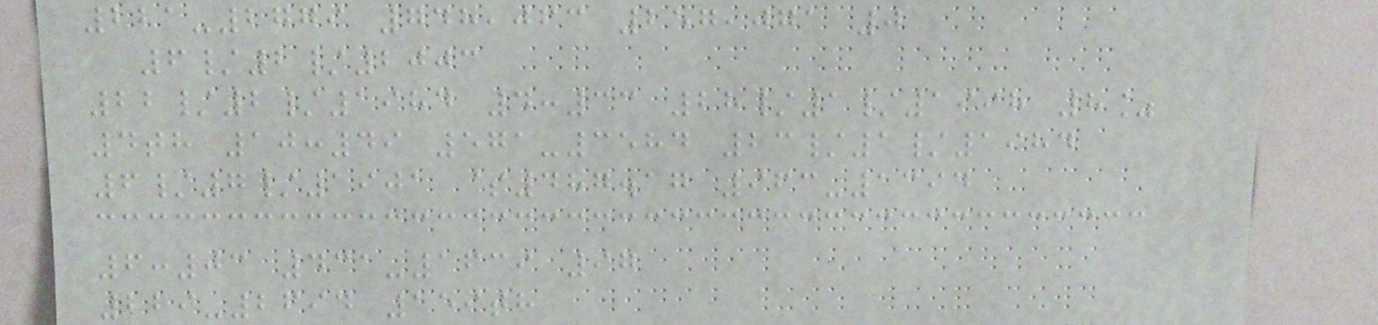221-2779 748,063 257,071 0
6/2/2003
22/2/1984 4:33 28/1/1998 8%
4th 10:49 571-3584 23/1/1984
6/7/1901 $487.17 963-1394
6:03 431-1639 97
229-2694 159th
